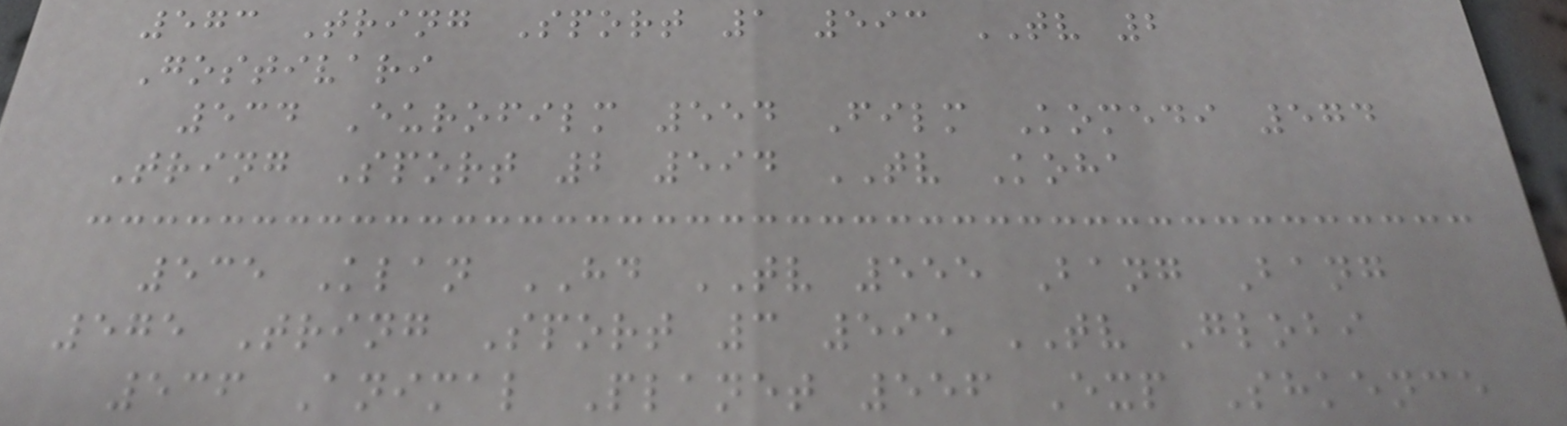573 Tring Sport 1 593 TV 2
Gostivari
534 Eurofilm 554 Film Komedi 574
Tring Sport 2 594 TV Koha
535 Klan HD TV 555 Bang Bang
575 Tring Sport 3 595 TV Globi
536 Animal Planet 556 Exp Shkence
